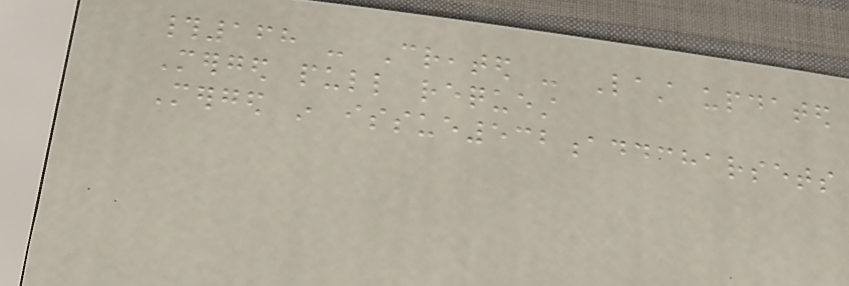#168 - Created - Last updated
Merged pull request
Merged in issue532addcharsets
